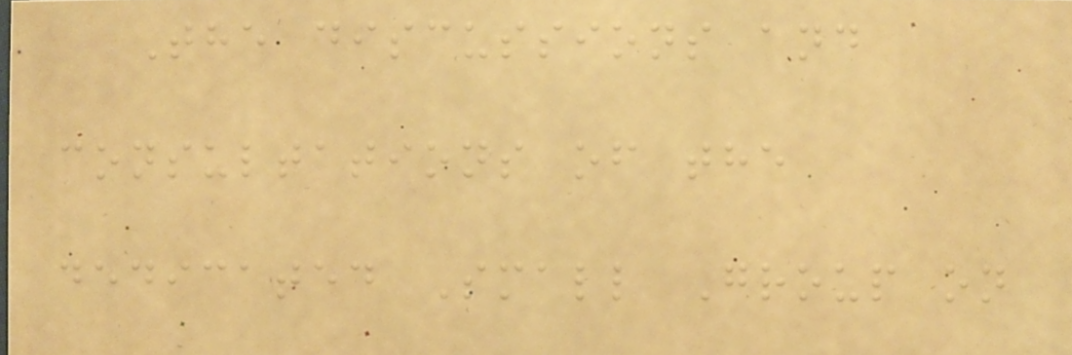The discussions and
consultations of the
dedicated Small Group on
